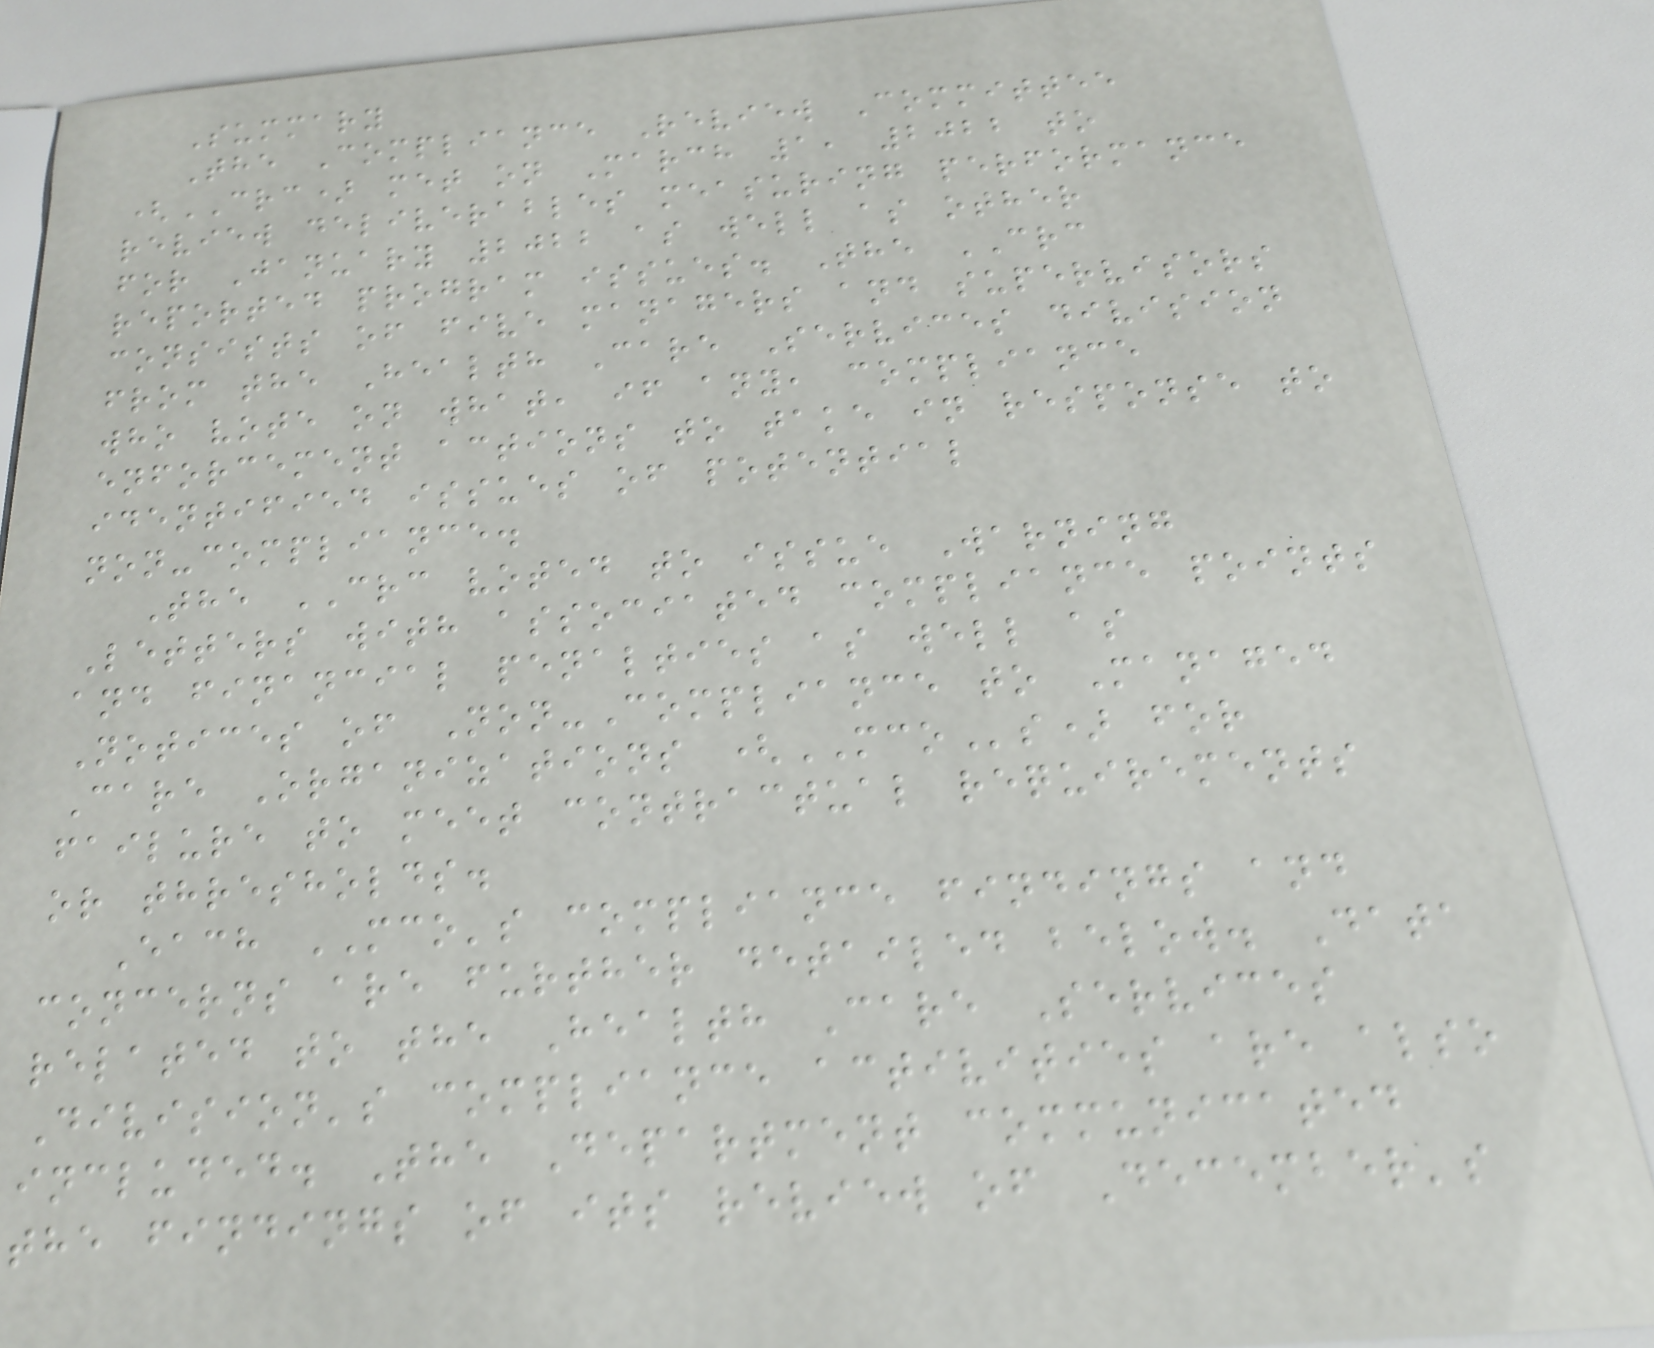Summary
The Compliance Review Committee
(CRC) met on March 1, 2022 to
review deliverables measuring performance
for January 2022 as well as other
reported program issues. The CRC
consists of five managers and supervisors
from the Health Care Services division
who vote on what, if any, compliance
enforcement actions to take in response to
identified issues of potential
non-compliance.
The CRC voted to issue Warning
Letters with associated compliance points
and financial penalties as well as
Notices of Non-Compliance to Managed
Care Organizations (MCOs) for
failure to meet contractual requirements
or thresholds.
Each MCO's compliance findings and
concerns are further detailed below. Data
related to the Health Care Services
Division's compliance activities are also
included. The Department communicated
the findings of its review of December's
